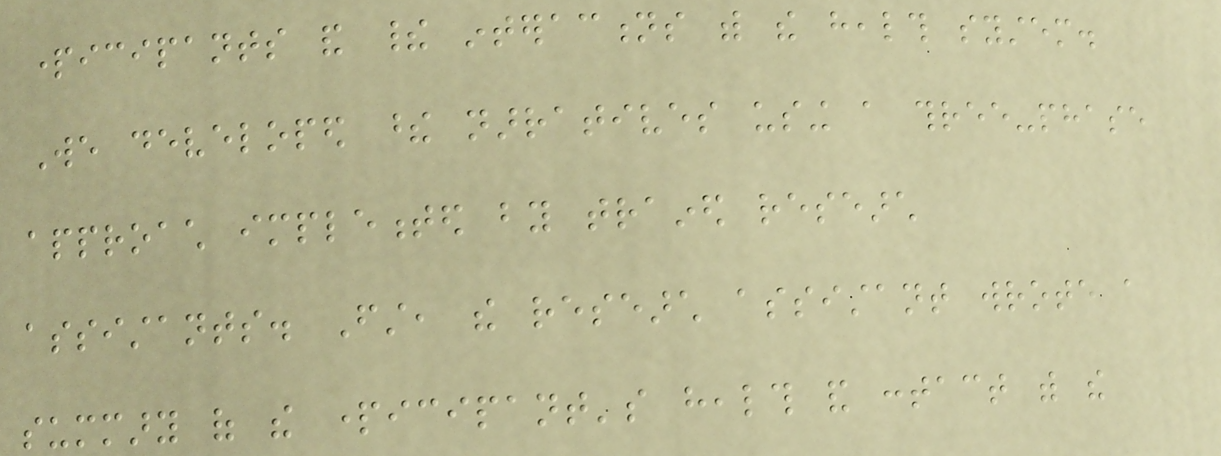participants and their interactions with the health system.
We developed these narratives using a three-phase
approach implemented by trained research
assistants. First, the research assistant wrote a
summary of the participant's health and contact with the
